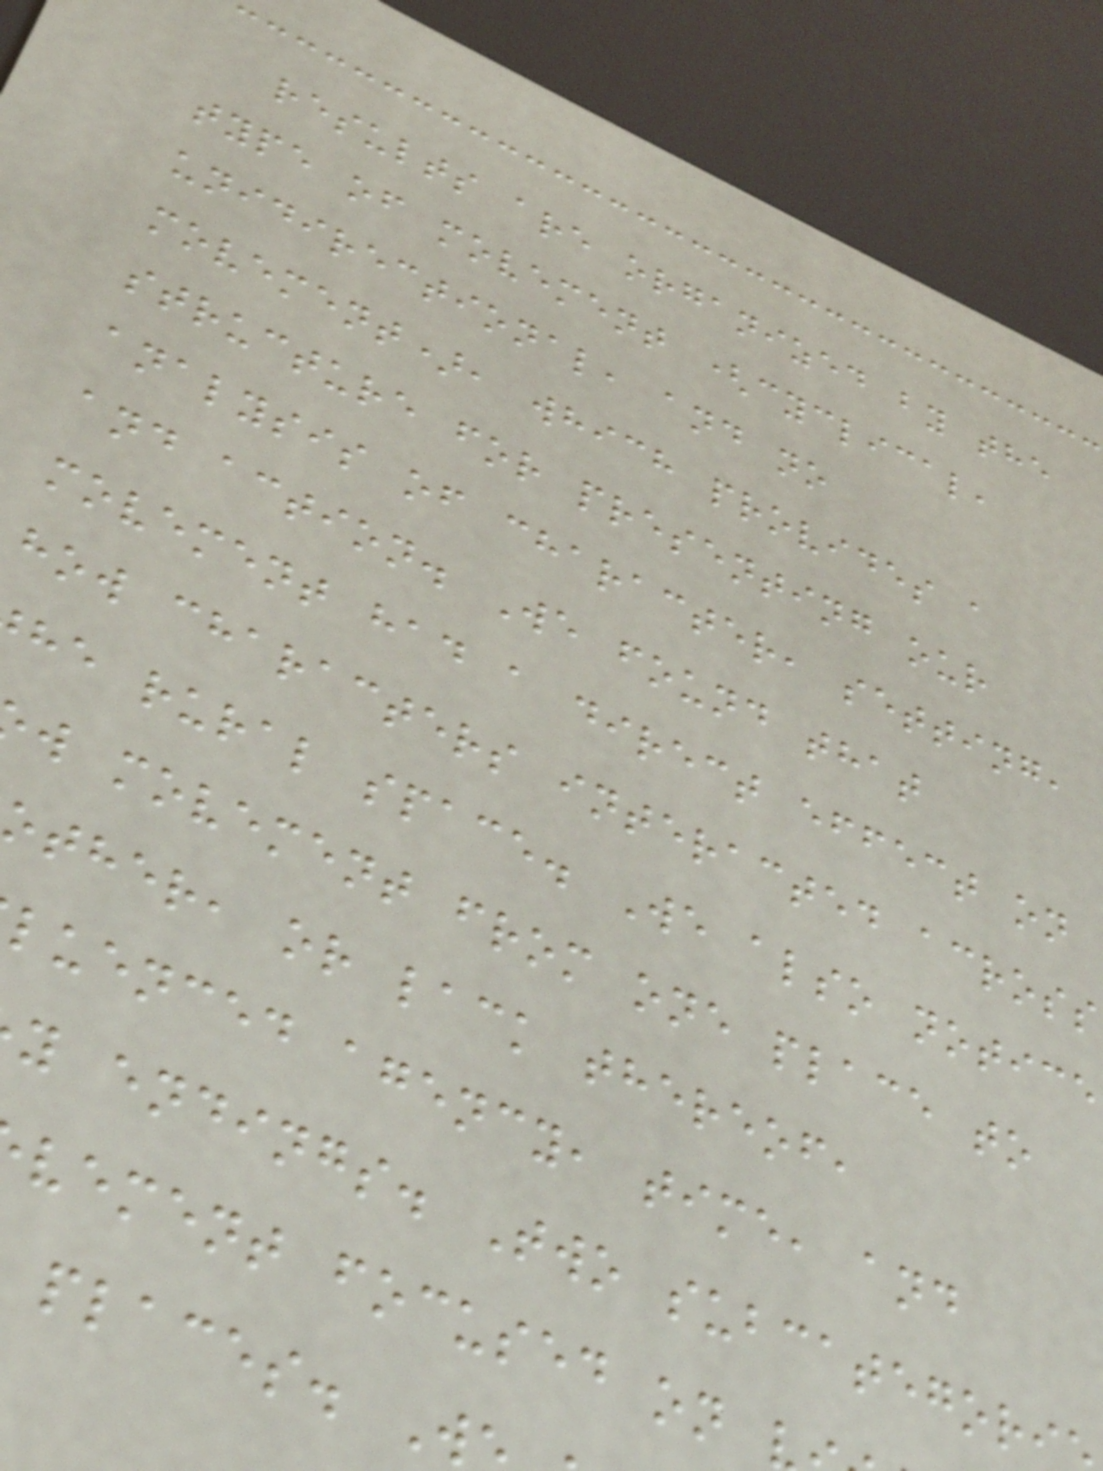results are organized by the
type of movement (cyclical,
unidirectional, and no
movement), which provides a
structure for presenting our
analysis of character, setting,
and action. We found that
movement had a direct effect on
how characters interacted across
he rural space. We also notice
w movement from one place to
other, or lack thereof,
luenced agency, time, and
y endings. Two subcategori
vement focused on
places. W
